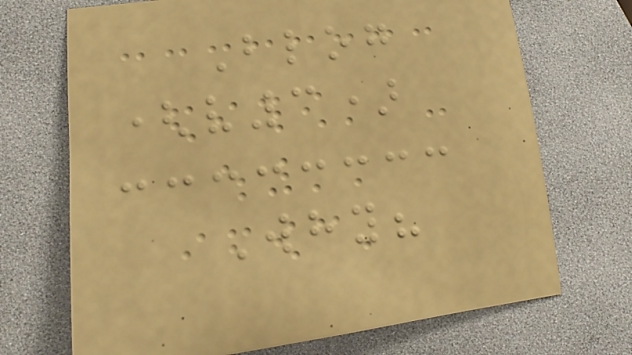Blog
(v3)
Why?
